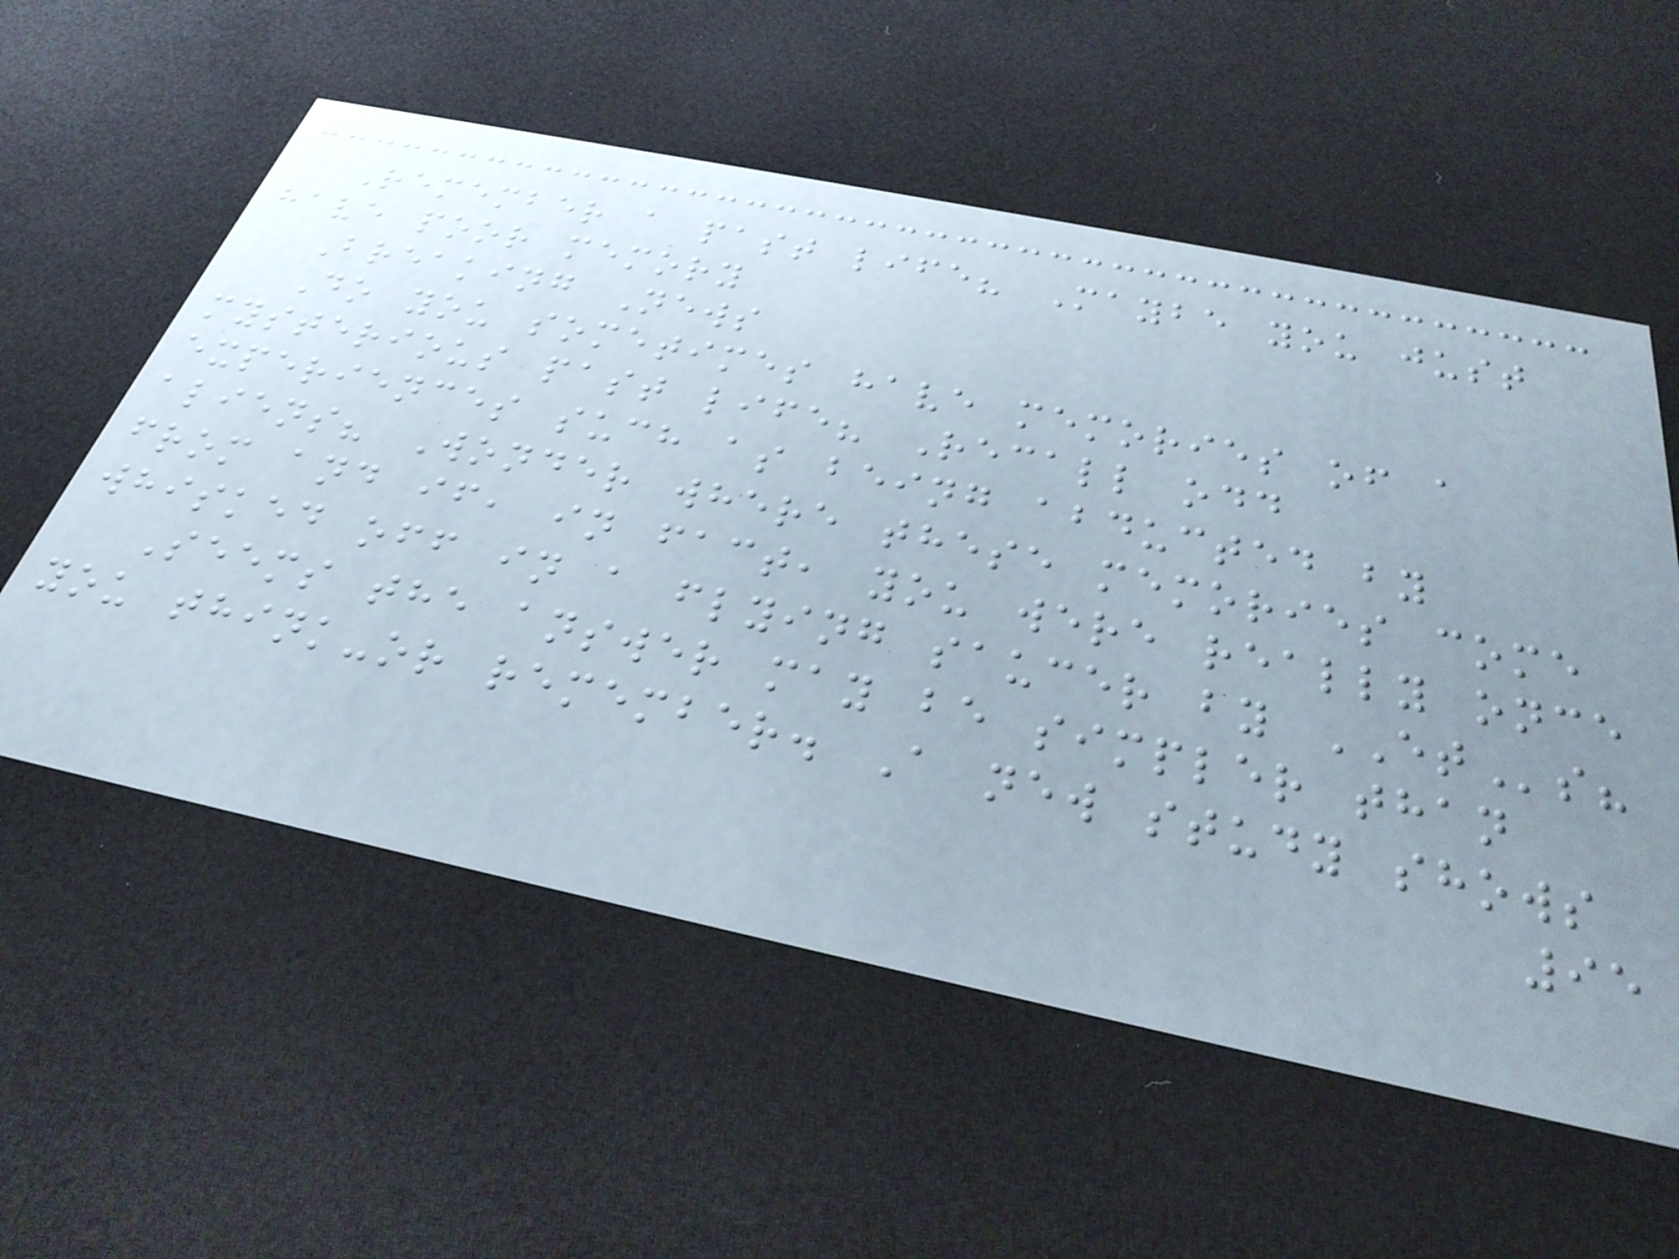Remember a past life? Maybe you just
have poor memory
Breaking News
Do you sometimes have memories of a
mysterious past life? Recall odd
experiences such as being abducted by
aliens? Wonder where these memories come
from and if, in fact, you were really once
whisked off in a flying saucer by ETs?
Seems the answer may be simpler than
you think-or remember. A new study shows
95
